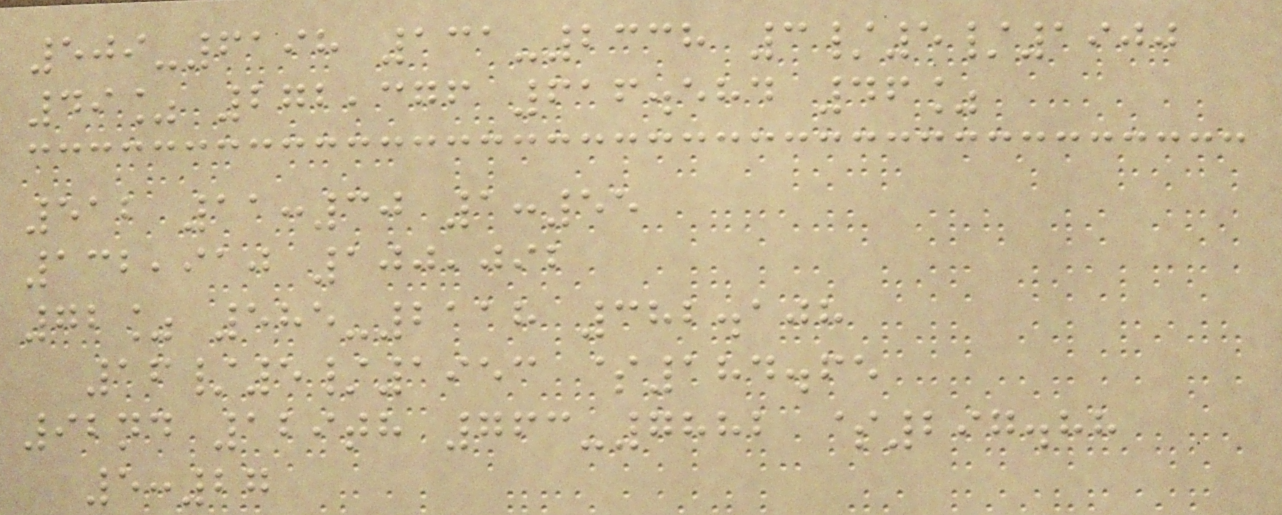509-6198 131-2338 3/5/1900
49% 272,376 616.584 46%
512 11:30 1:55
132,910 100,092
72% 585-2118 382.108
16/5/1953 $184.65
92nd 129th 763-7882 $297.88
5:27
